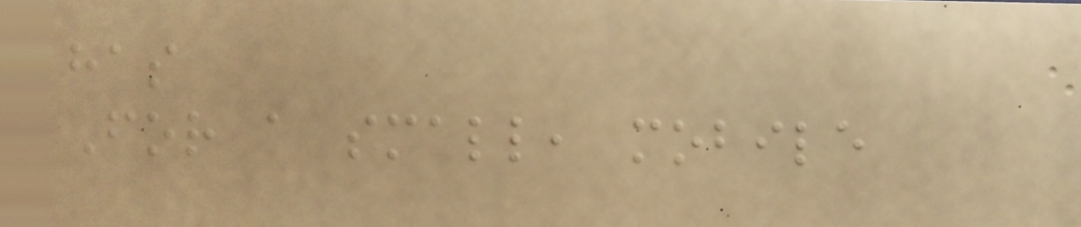has
For a small, mobile
